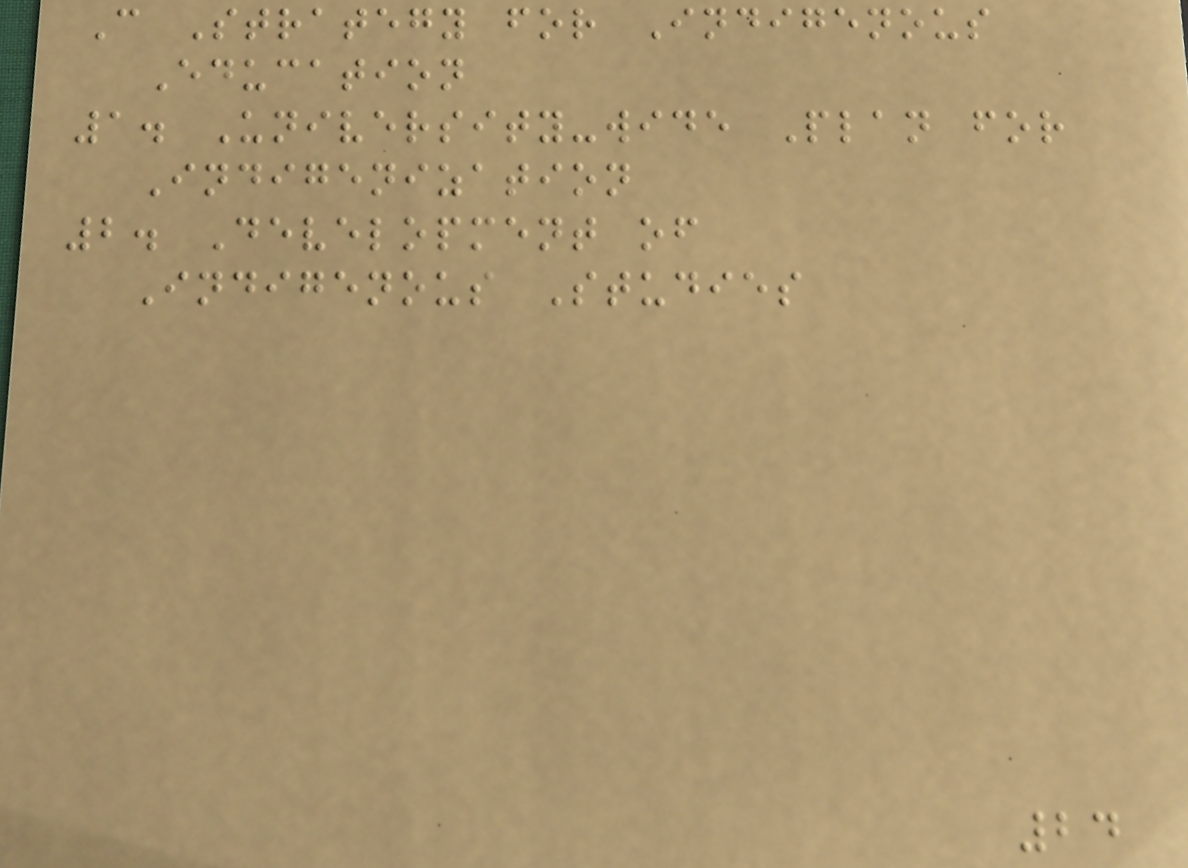C Strategy for Indigenous
Education
1. University-wide Plan for
Indigenization
2. Development of
Indigenous Studies
24
